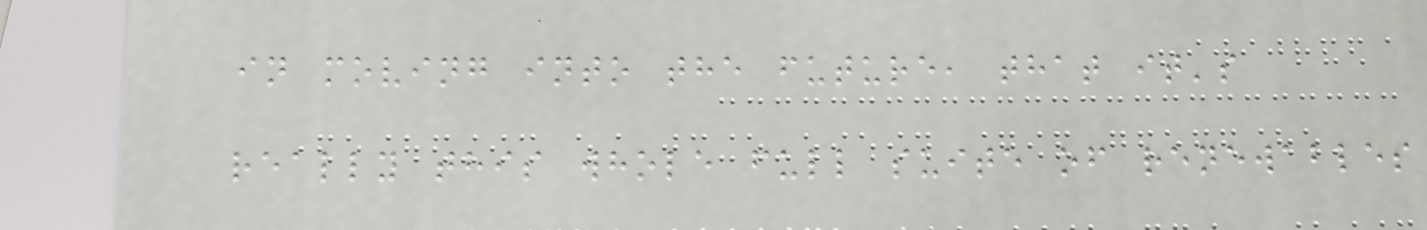in moving into the future, that it's
really this whole full suite of renewables
